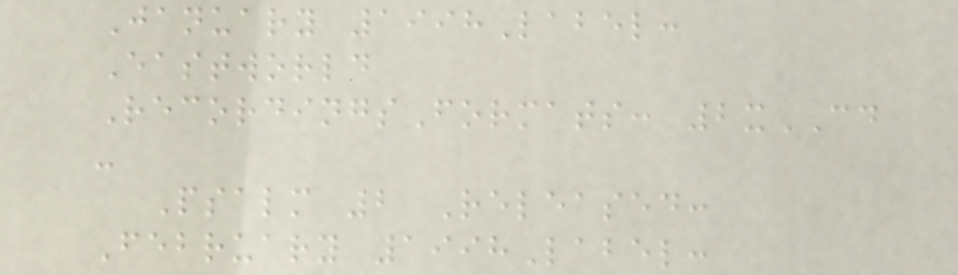January 1998Label:
Eastworld
RecordingsFormats: 2xCD
-
Psalm 2 Released:
February 1998Label:
